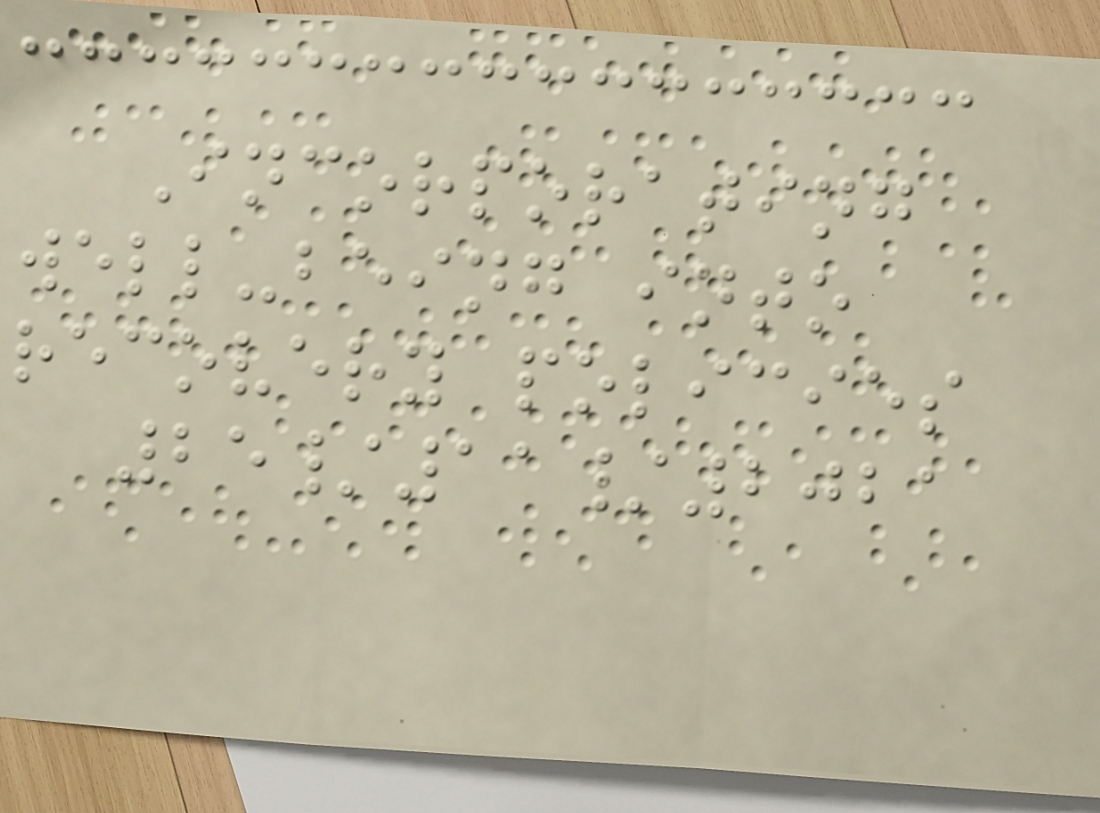Incorporating
well-being into
recovery policies
25/11/2021
